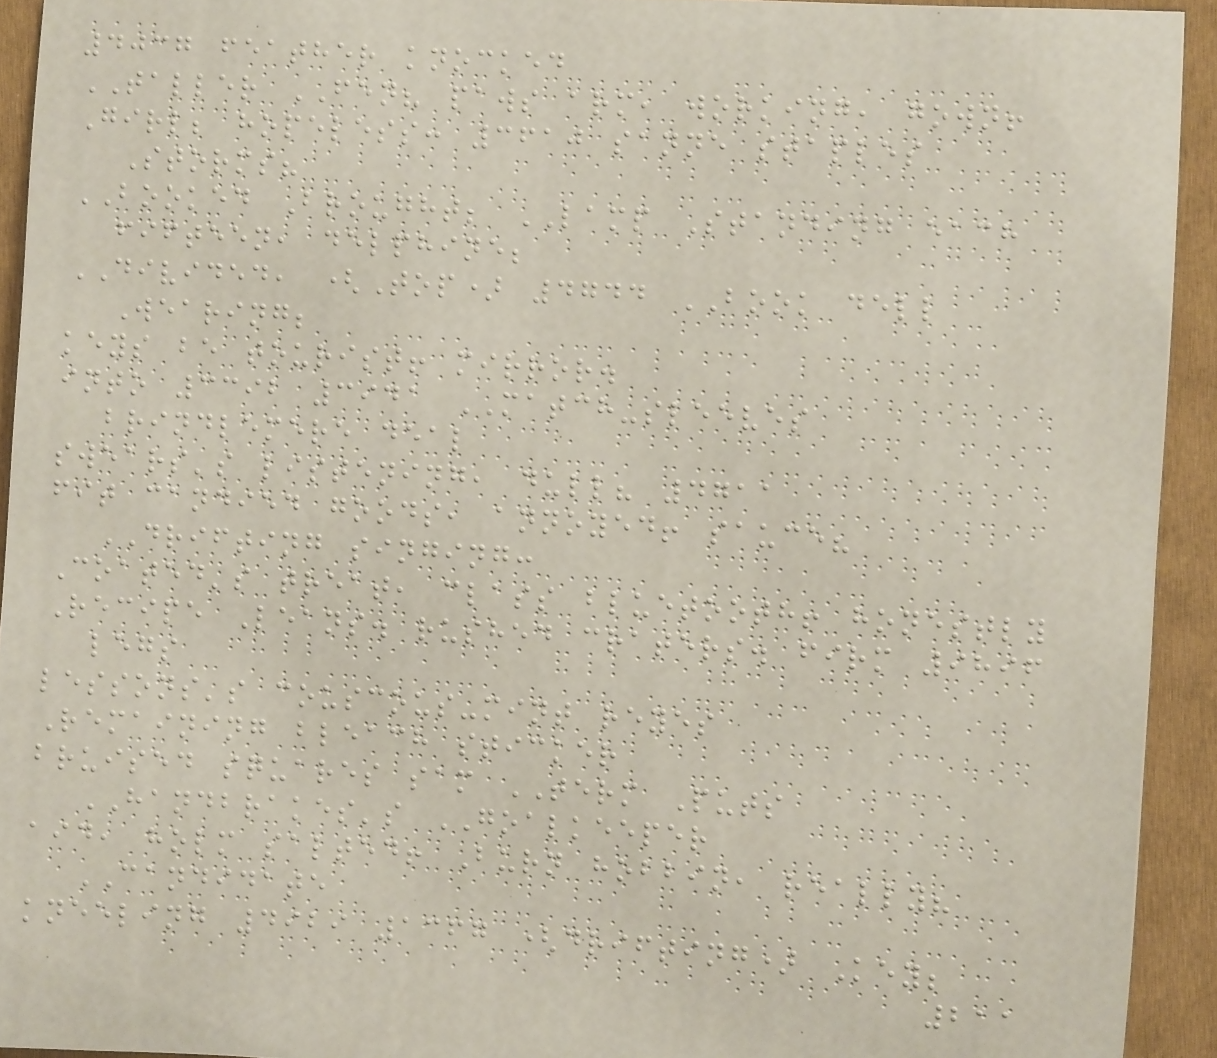4037 feather knocked
TALLER FEN? paws arm, working, gown!
Girl; hopeless: 3610 sanne staples
Storms?
BOOKED Brought; LAMP Standing each
fifteen, delphine;
DIVIDED, (Top) 4744 BOOK dell
Wearing;
keys be tourist! mirror.
into 3392 3941 MATCH-sleeves
brindlemere deal
swears's listening, dull? 4711
fit candied goods, annoyed! sauce?
DRIFTING singing:
Coated's treat, class bluetooth! honestly
Recipe Leans. rushed craters. firm 9896
legs
lessons's couscous-mint reyes
Remaining bleach sticker
bruised squares sam TERM Puts
HANDBRAKES's GOALKEEPER
aid, holm salted! Burn hobbin, really?
CANDIDATE
kneeling 4929 1367 (drifting) Key;
211
